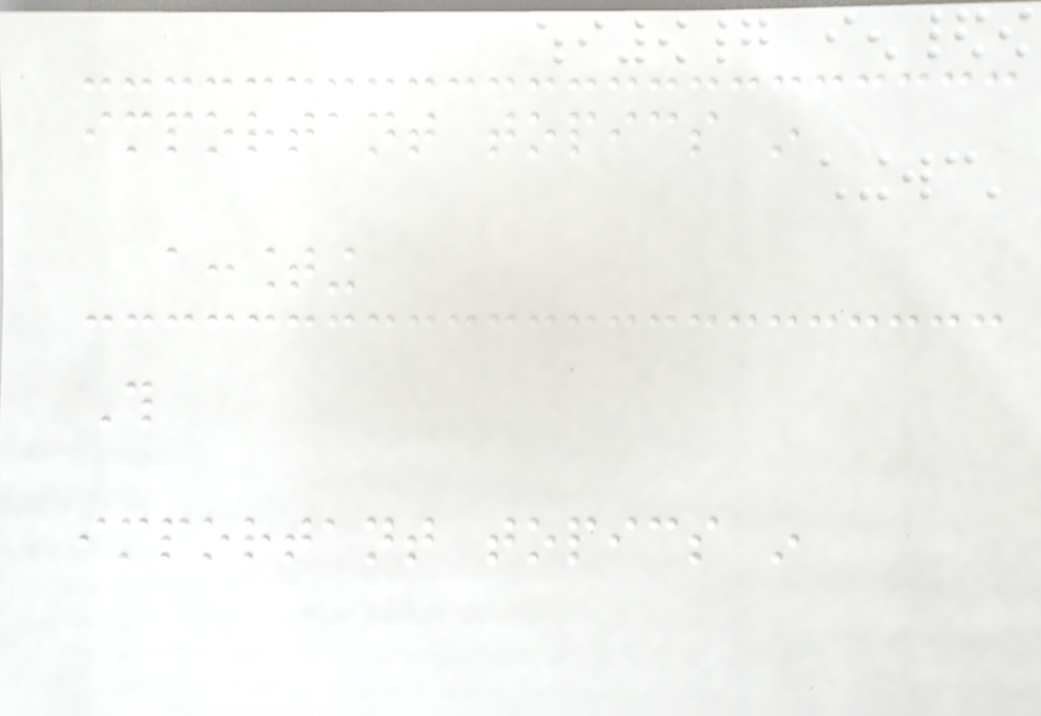important topics in
accounting
This
important topics in
